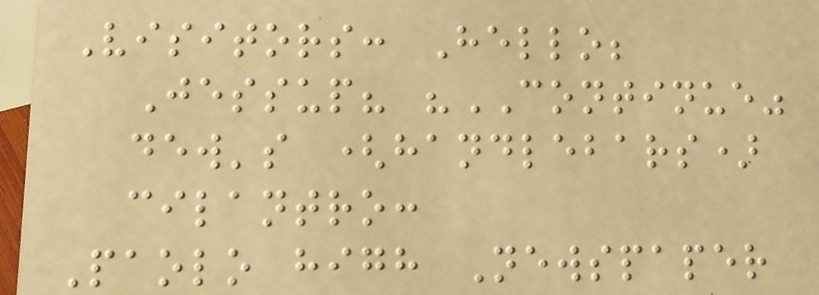Visitors: Hello;
Jessup? "CONTINUE"
dew's (handlebars)
cilantro:
Paolo high Newspaper
